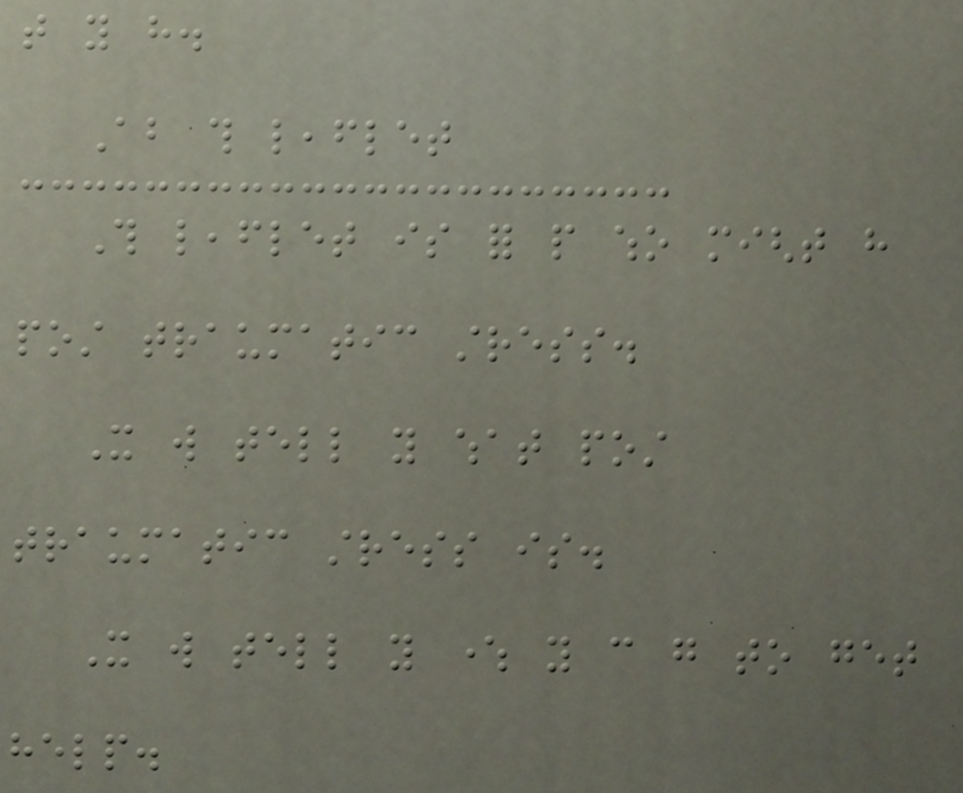that you have.
About this leaflet
This leaflet is for people who might have
post traumatic stress.
It will tell you what post
traumatic stress is.
It will tell you where you can go to get
help.
